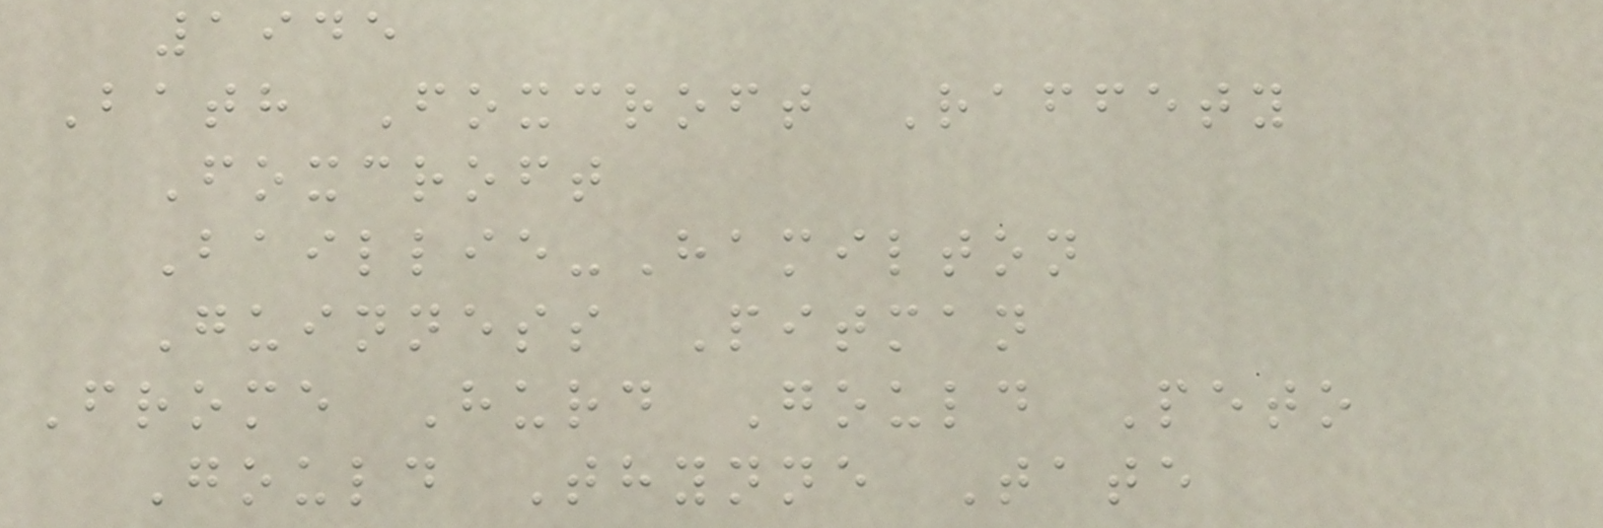1945
Bath Foxcroft Raffety
Foxcroft
Baillie-Hamilton
Guinness Pitman
Frome Hurd Gould Peto
Gould Thynne Tate
